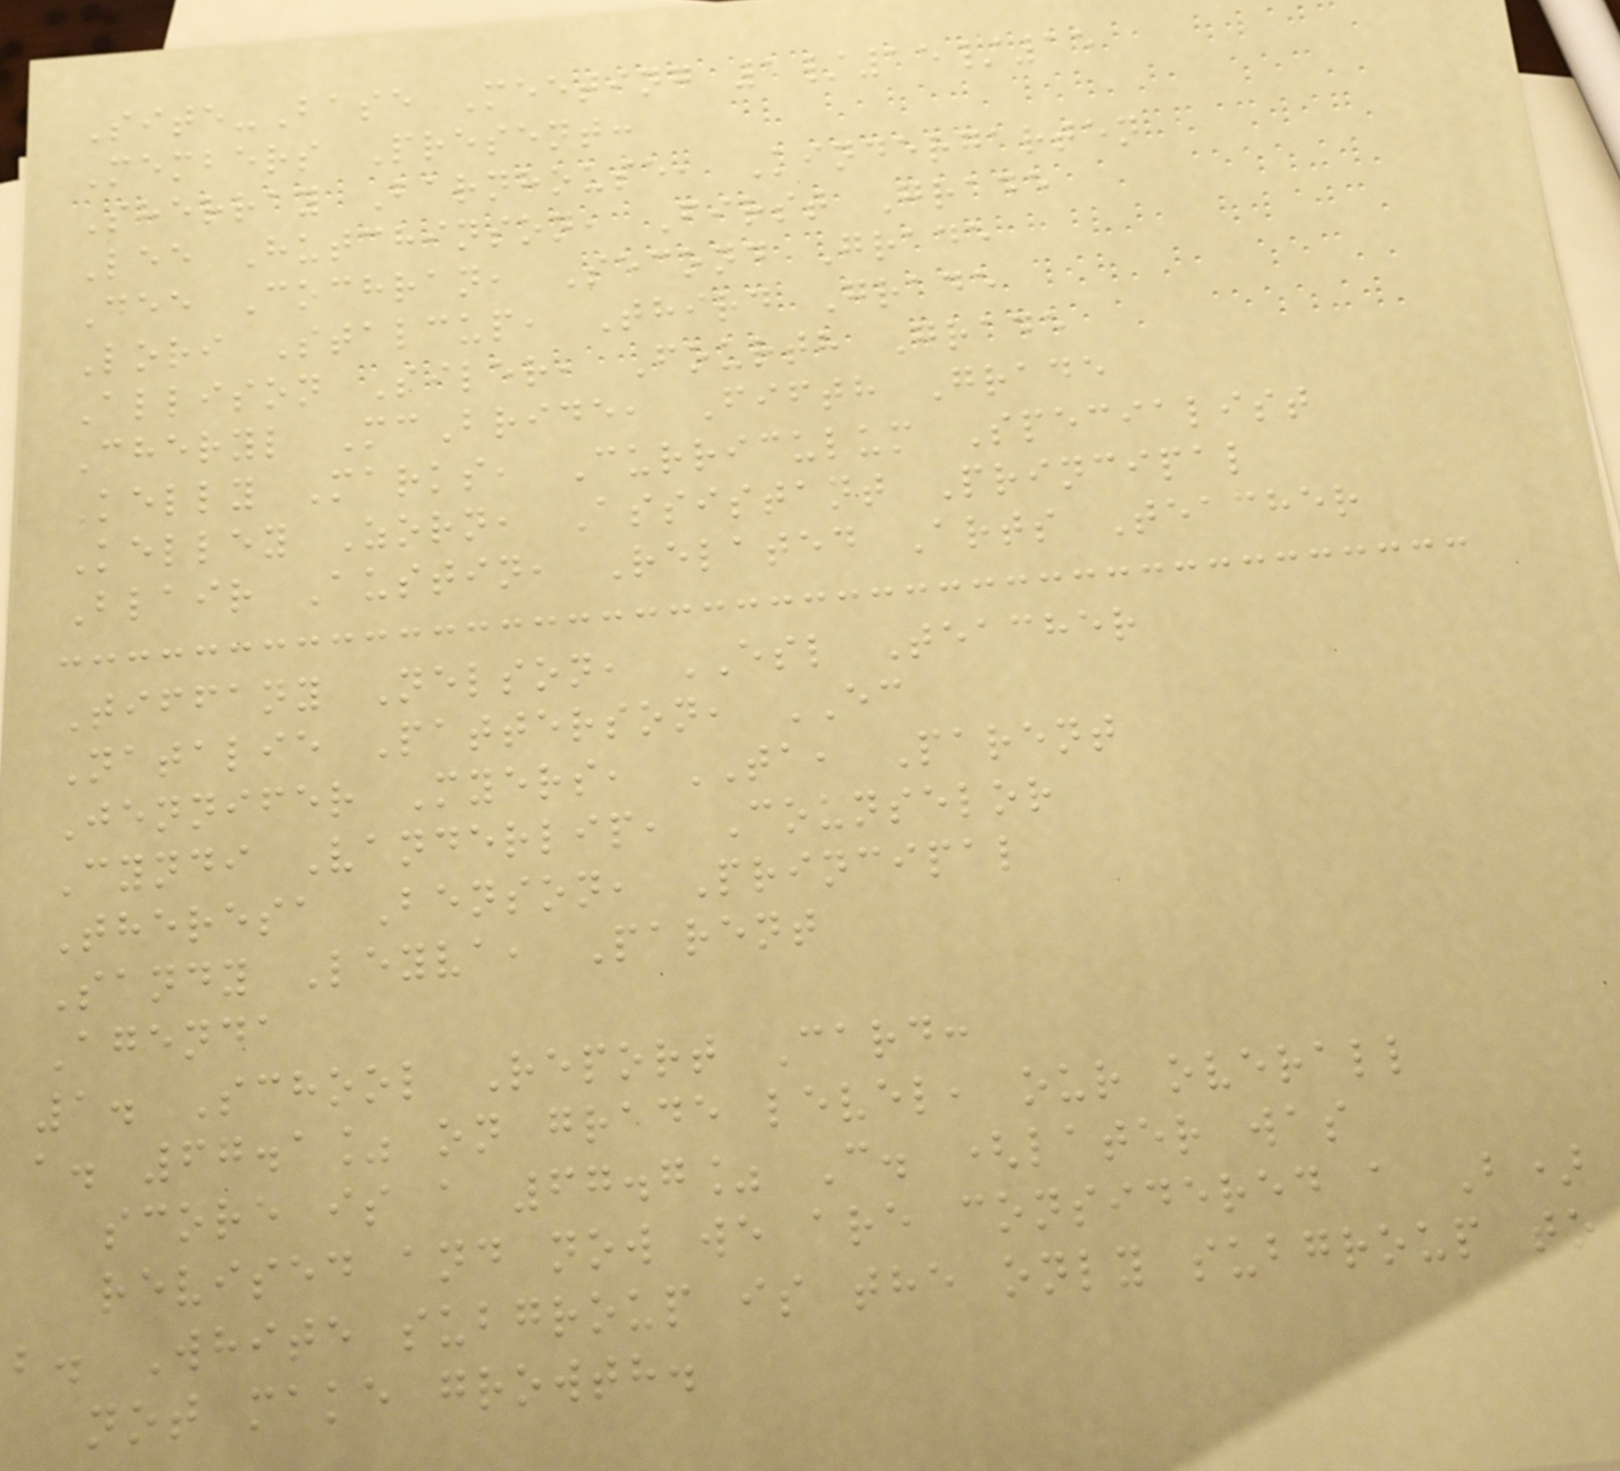Site-Base Meeting 1/15/15
Members Present:
Sherray Barnhouse, Kindergarten
Lee Hutchinson, First Grade
Dee Cochran, Second Grade
Lori Stalcup, Third Grade
Allison Siler, Fourth Grade
Cheryl McBride, Fifth Grade
Kelly Marks, Curriculum Specialist
Kelley Zorn, Assistant Principal
Blair Austin, Related Arts Teacher
Tiffany Nelson, ESL Teacher
Natalie Patterson, EC
Jennifer Myers, TA, Parent
Cyndi Vanderlip, Counselor
Theresa Benson, Principal
Sandy Leyva, Parent
Agenda
1. School Report Card:
a. 67.1% on grade level, our overall
score is a 67.7% C. (later was
revised and now we are considered a B)
b. White subgroup is the only subgroup to
not make growth.
